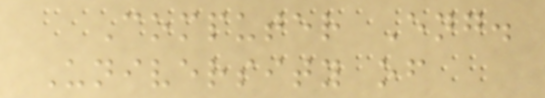Computer Eng.
University of
